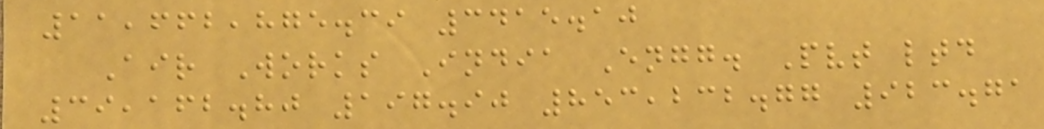11,662,875.39 3415.10
Air Works India Engg. Pvt ltd
39,162.80 197.90 853,232.77 923.71
